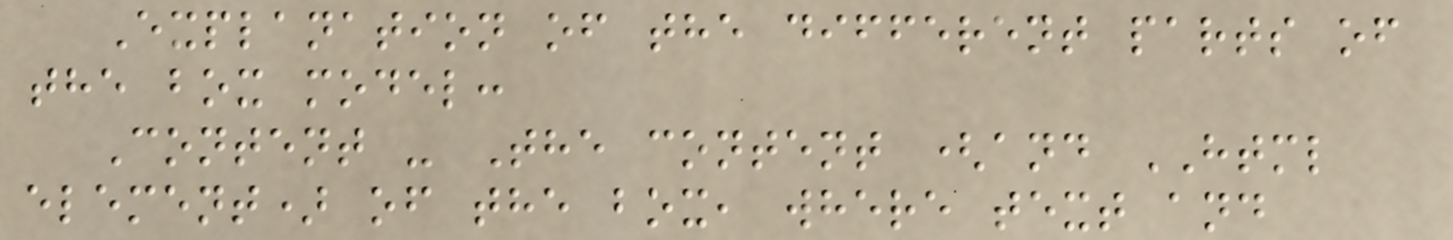Explanation of the different parts of
the box model:
Content - The content (and HTML
element) of the box, where text and
